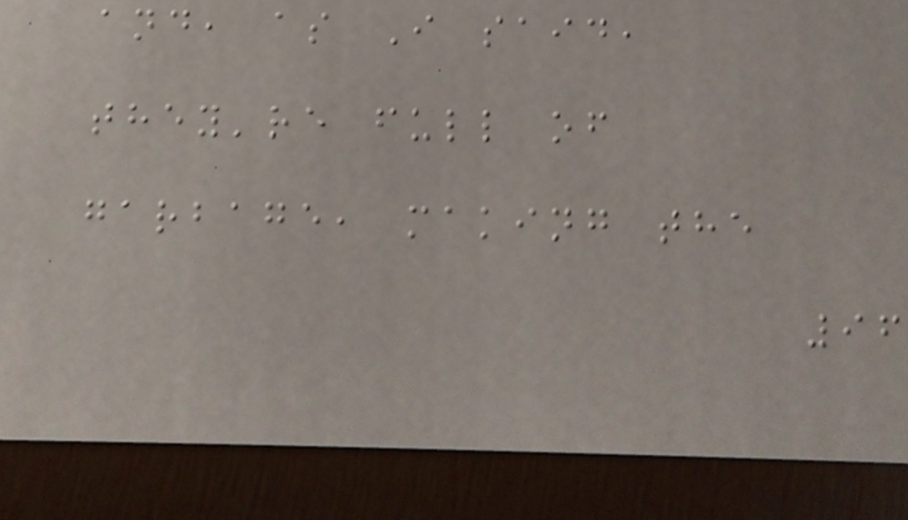and, as I said,
they're full of
garbage, making the
96
